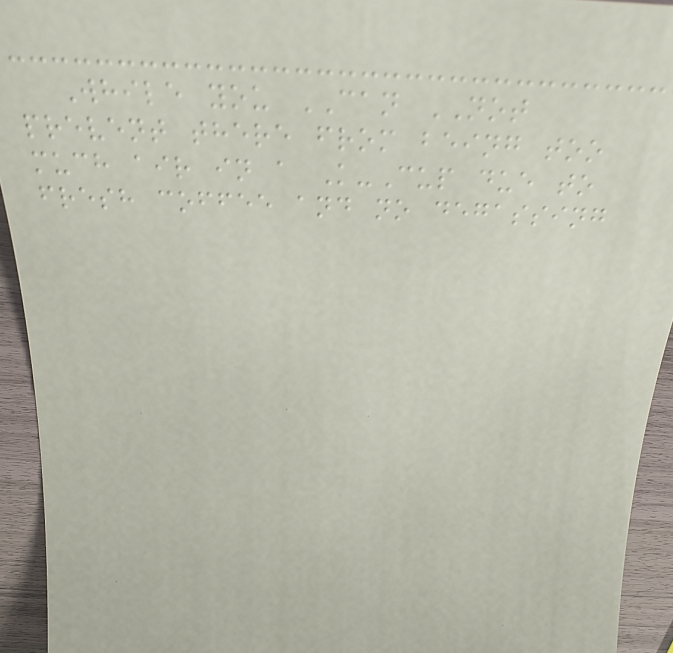While you CAN NOT
prevent there from being too
much air in a K-Cup due to
fresh coffee and no degassing
